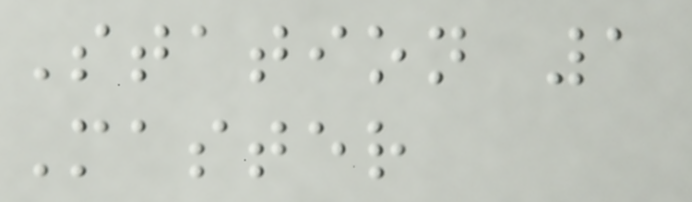Station 1
Master
